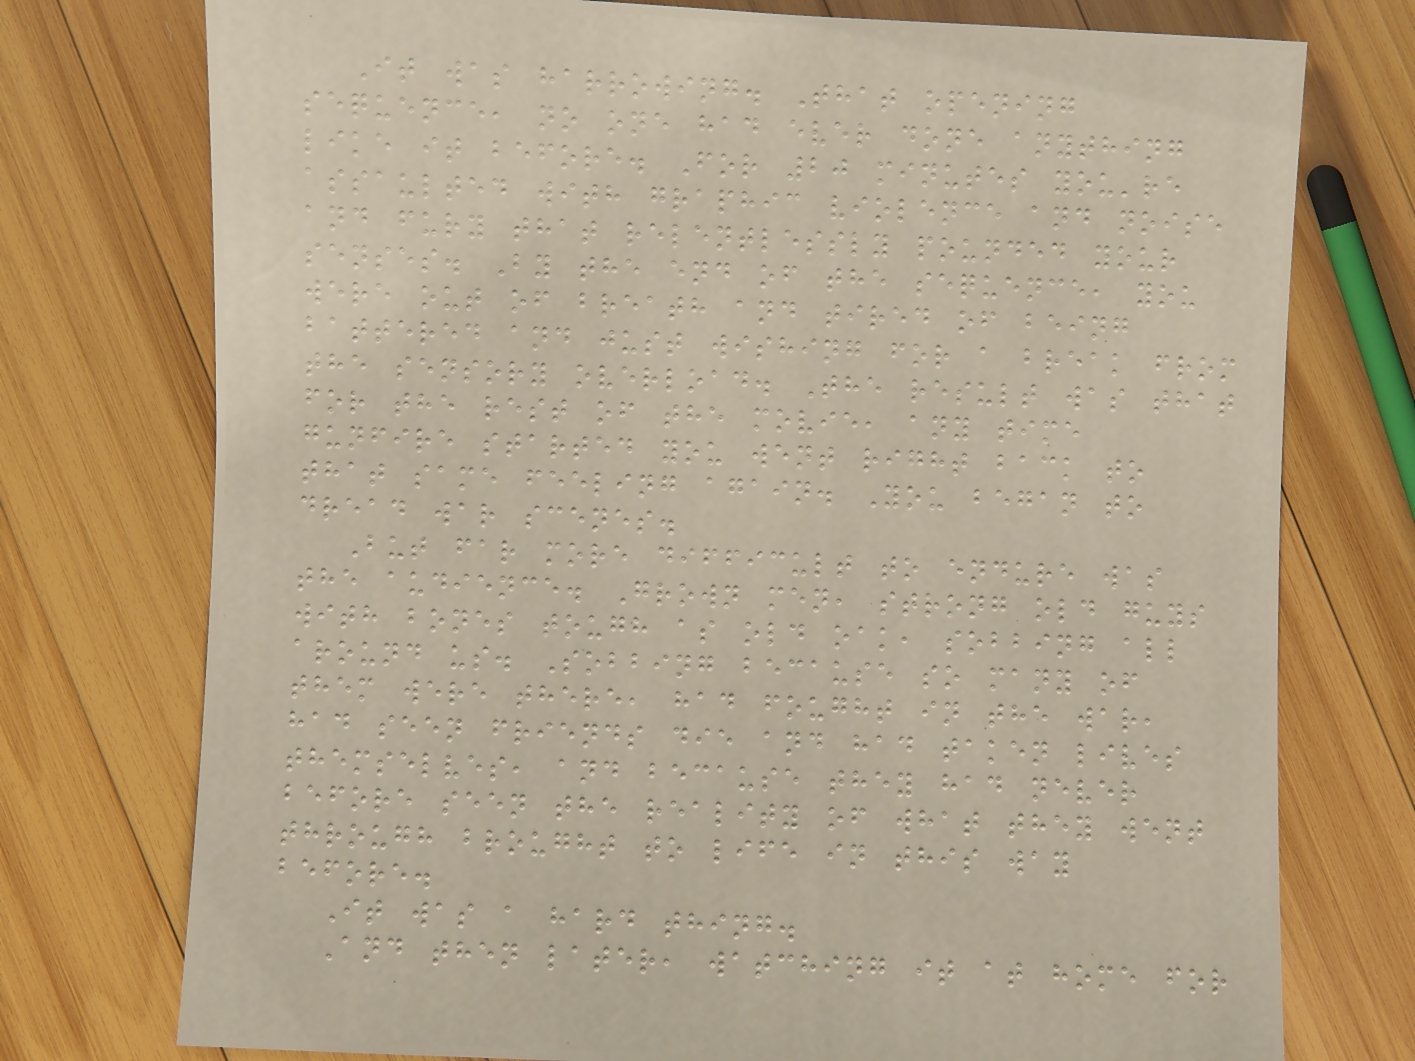It was harrowing. That opening
sequence, no one had ever done anything
like it before. For 20 minutes you're
assaulted with graphic violence and noise
and fury that relentlessly pounded your
senses. By the end of the sequence, you
were out of breath and tired of being
battered and just wishing for a break from
the sensory overload. The result was that
for the rest of the movie, any time
gunfire started you went right back to
that same feeling again. You began to
dread war scenes.
But far more difficult to endure was
the audience. Grown men, strong old guys
with bones tough as old oak, sobbing all
around us. Sobbing because so many of
them were there, had fought in the war,
had seen friends die and had taken lives
themselves, and because they had never
before seen the reality of what they went
through brought to life in this way
before.
It was a hard thing.
And then later, watching it at home for
